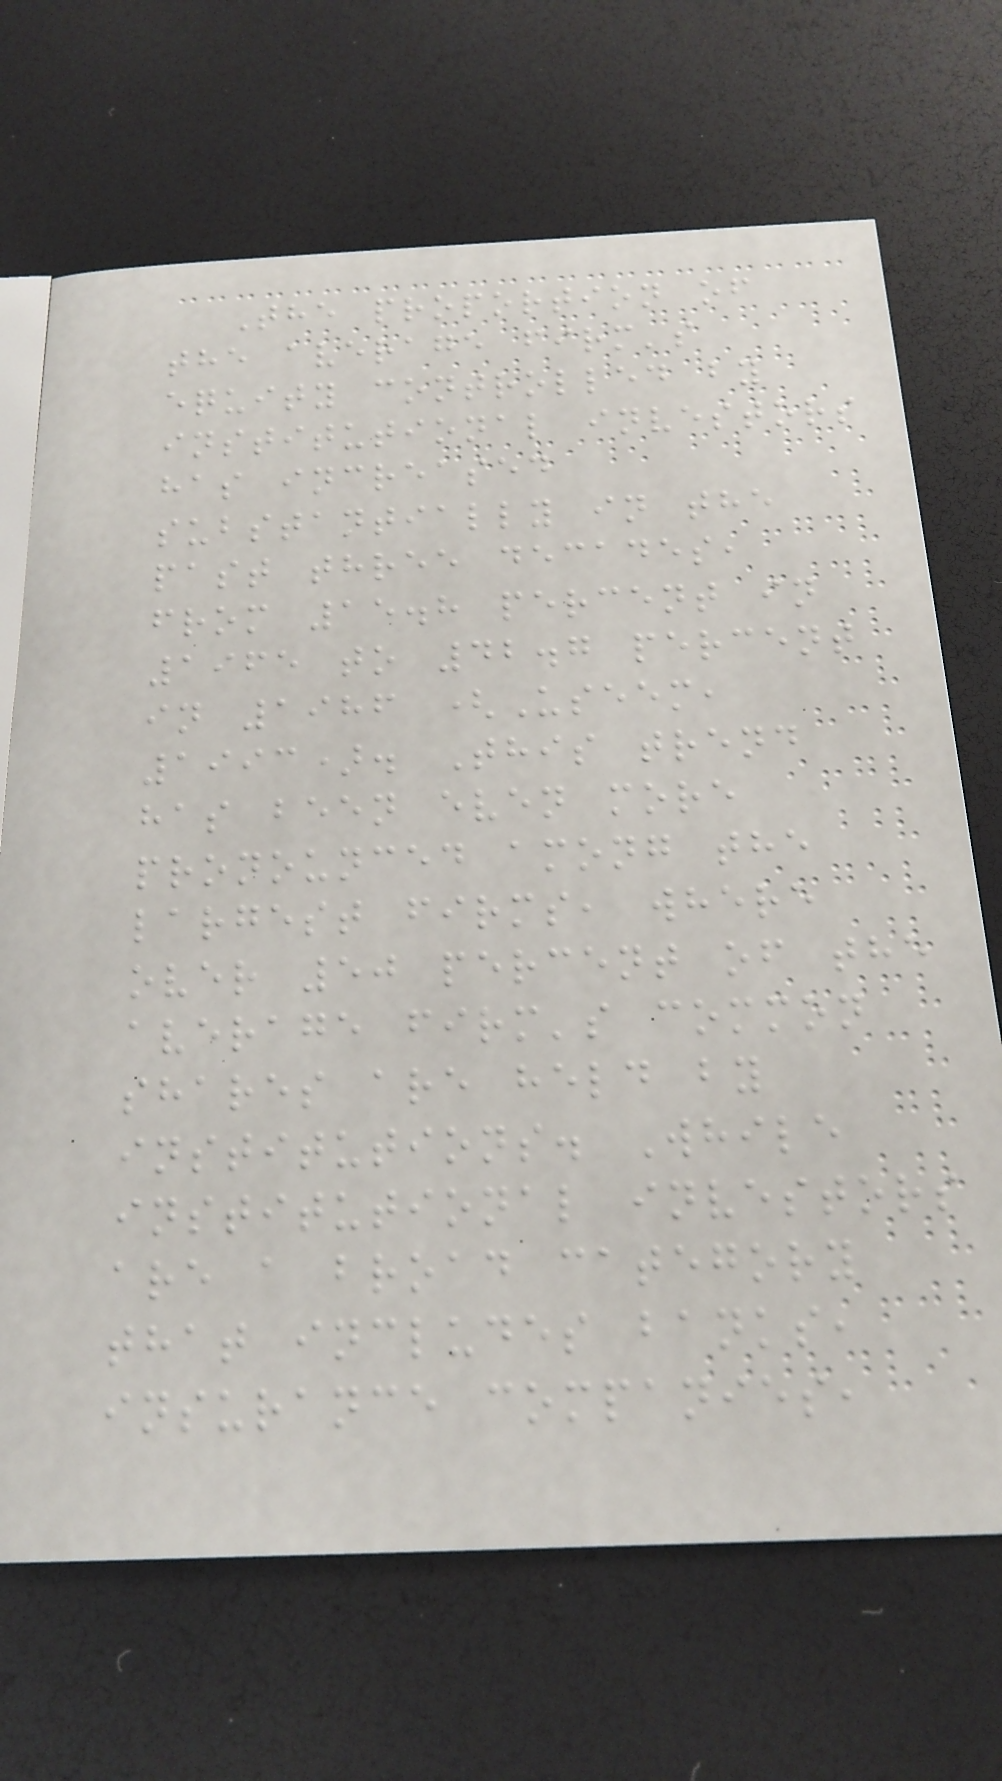The proportion of
the average firm's
equity controlled by
institutional investors
has increased
substantially in the
past three decades,
from 15.8 percent in
1965 to 42.7 percent
in 1986 (Useem,
1993). This trend
has been even more
pronounced among the
largest firms, where
over 50 percent of the
average firm's common
shares are held by
institutions. While
institutional investors
are a broad category
that includes banks,
insurance companies,
